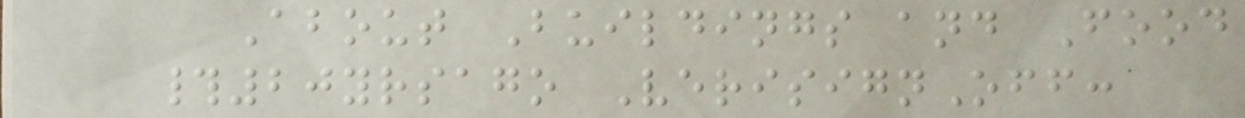About Buildings and Food
#20yrsago VerisignOff:
